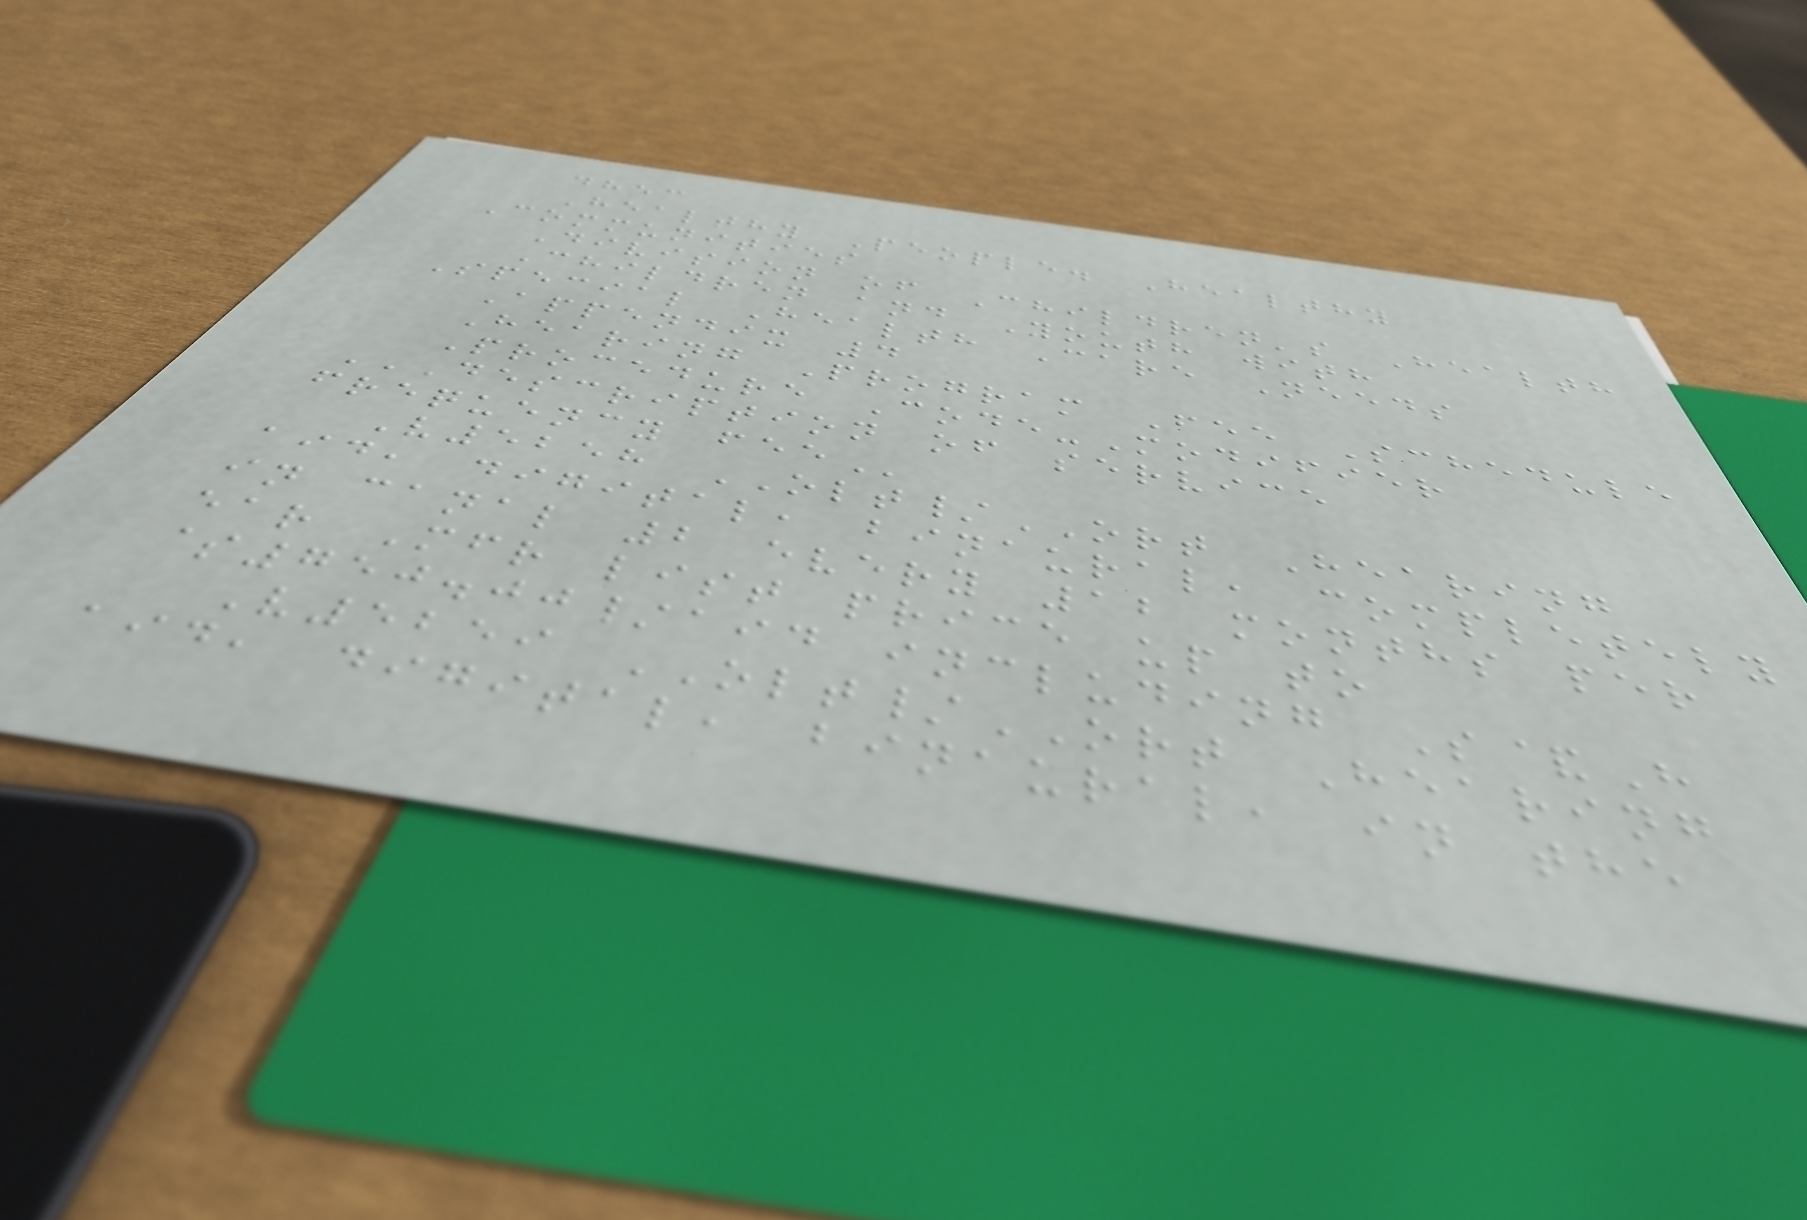dhec
Healthy People. Healthy
Communities
Division of Children's Health
Children and Youth with
Special Health Care Needs
Appendix 4
Hearing Program Fee Schedule
Procedure Code-Modifier
DESCRIPTION OF SERVICE
FREQUENCY FEE
V5258 OLT/ORT Hearing
aid, digital, binaural, completely
in canal 2 every 12 months per
ear Mfr list price up to
$750.00/aid including S&H
V5259 OLT/ORT Hearing
aid, digital, binaural, in the
